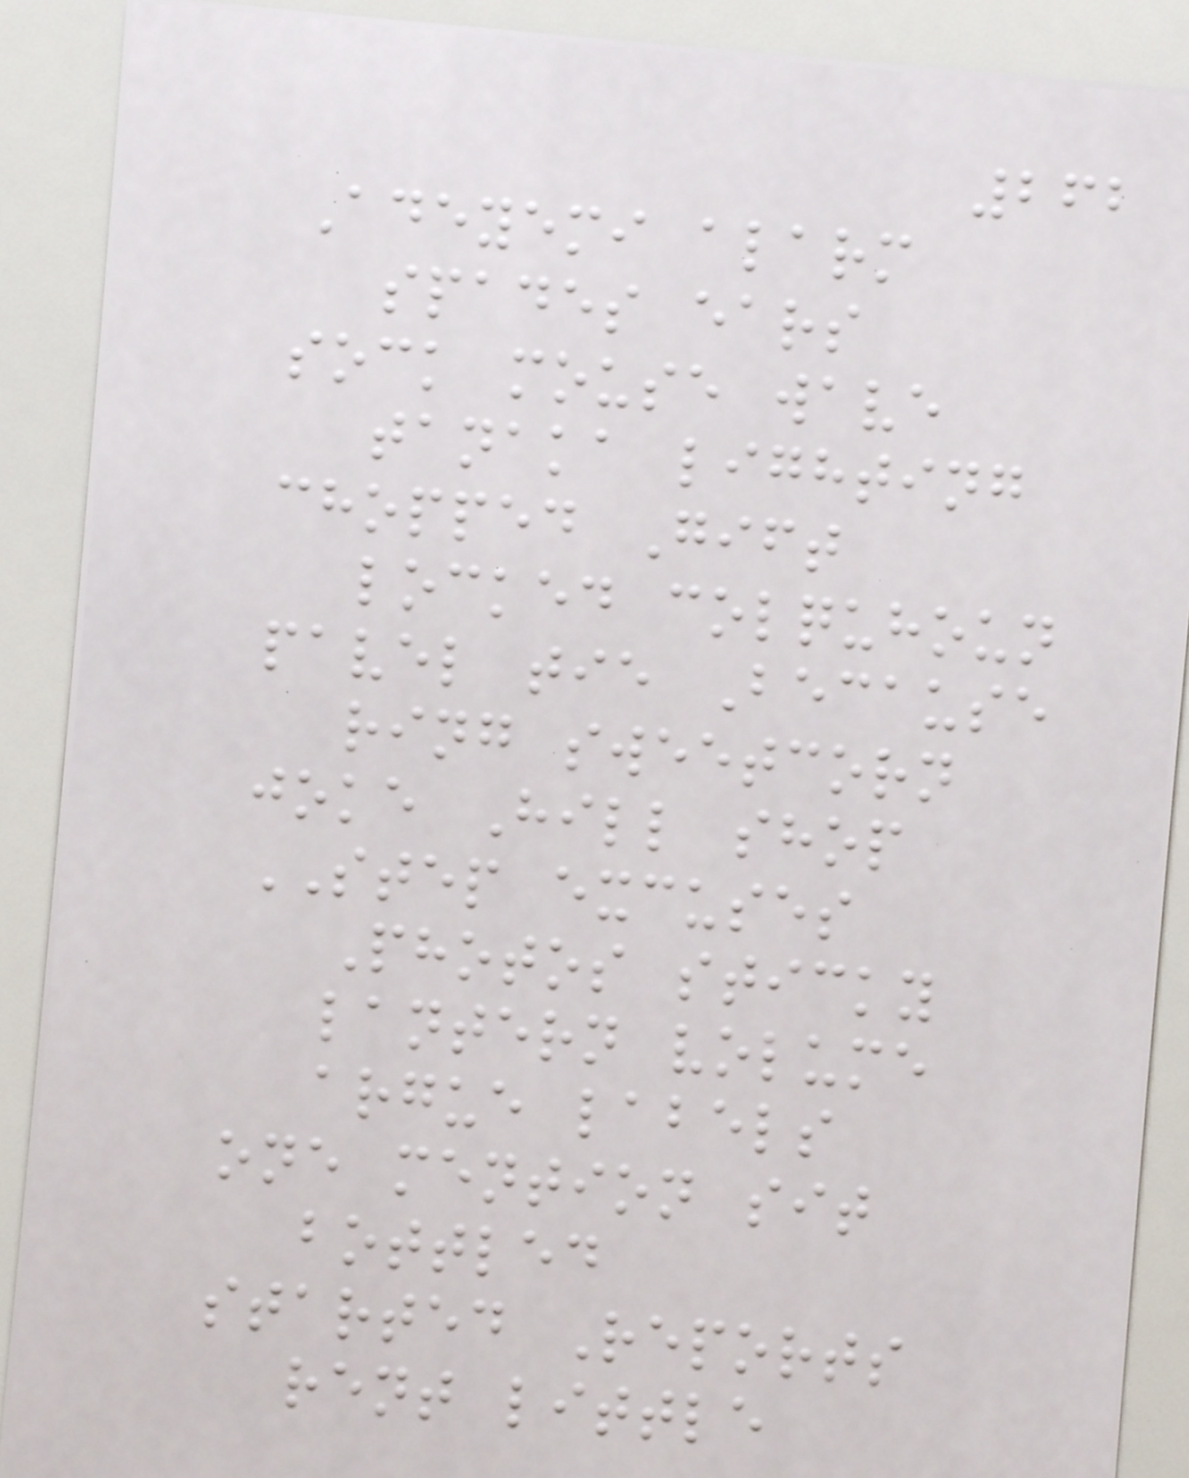262
Adeyemi alarm
spades ears
sock mouse wave
tanaka lighting
chopped Gift
locked colquhoun
pavel tie Because
ring sweetcorn
joke Hill shop
STEP excuses
Photos sticky
lantern volume
argue labels
one mention sit
bottled
started Reports
rent little
